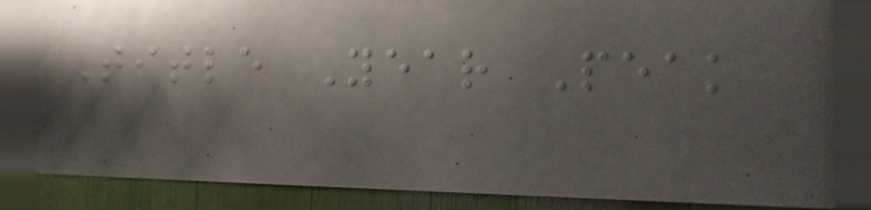Title Year Peak
